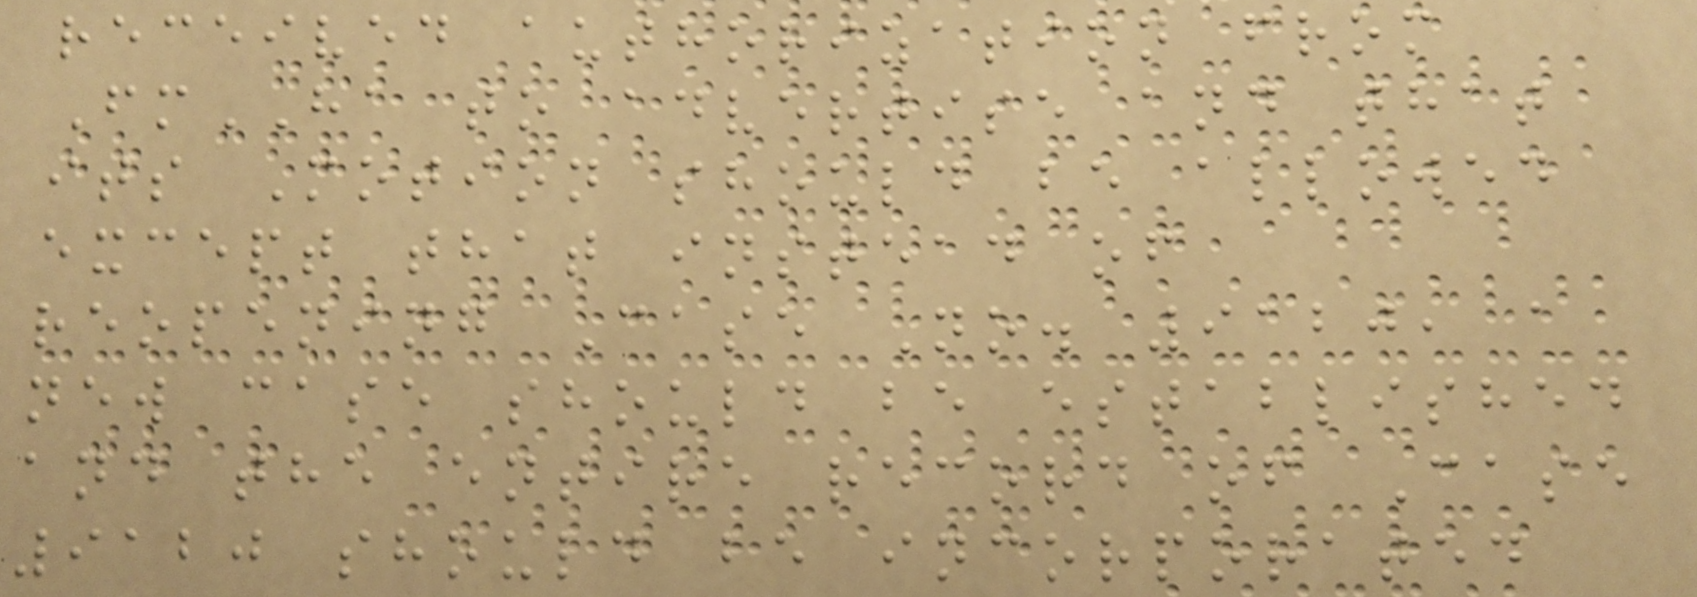received authorization from
FmHA to advertise and that
its Motion should be allowed
except that instead of
reopening Case No. 9120, a
new case should be established
and the entire record of Case
9120 should be incorporated
